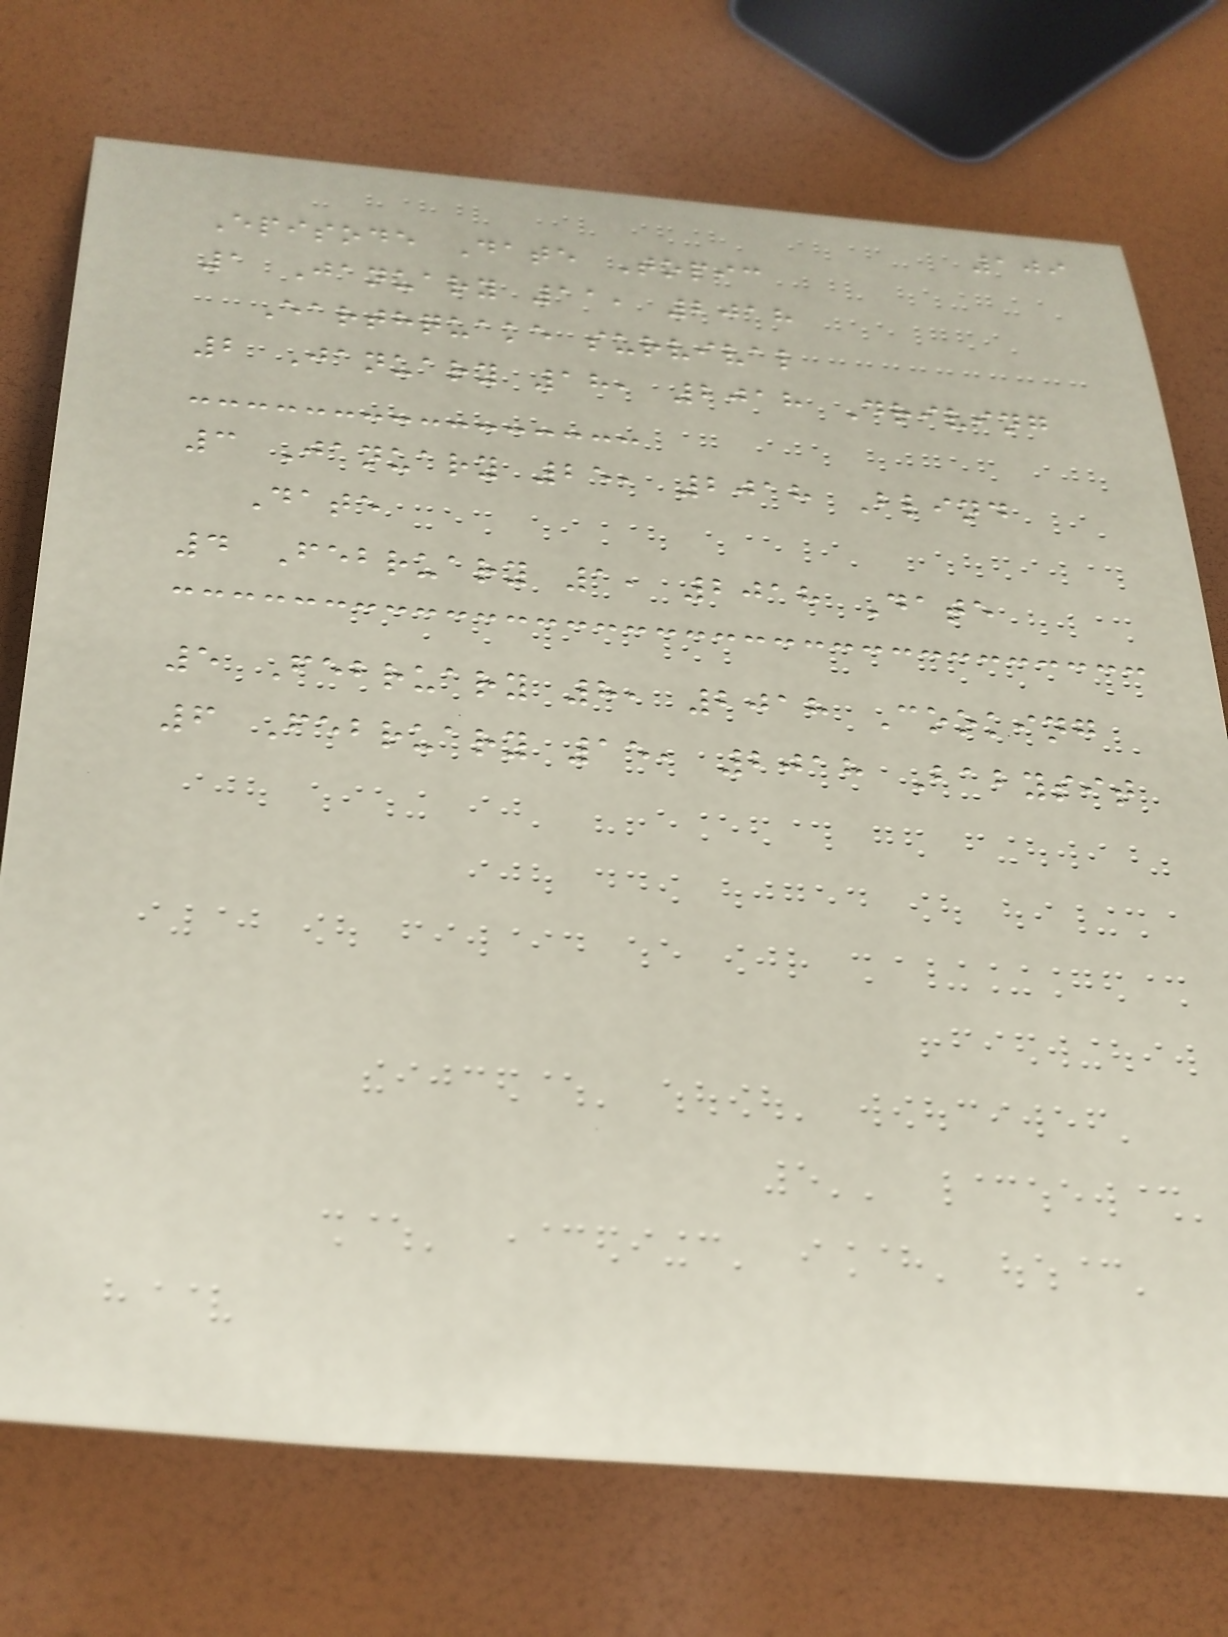109
Episode Date Topic
1 January 11, 2018
Earthquake survival
2 January 18, 2018 Driving
3 January 25, 2018 Blind
Date
4 February 1, 2018 Date
5 February 8, 2018 Cooking
6 February 15, 2018 Babysit
